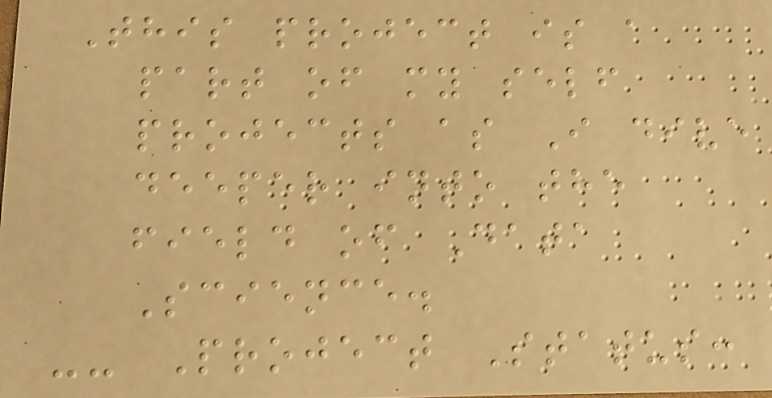This project is a
part of my self
projects as I dive
deeper into the
field of Data
Science.
-- Project Status:
